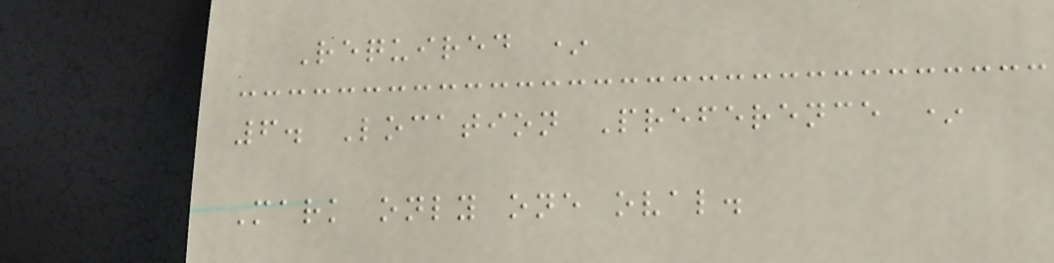Required *
6. Location Preference *
Mark only one oval.
